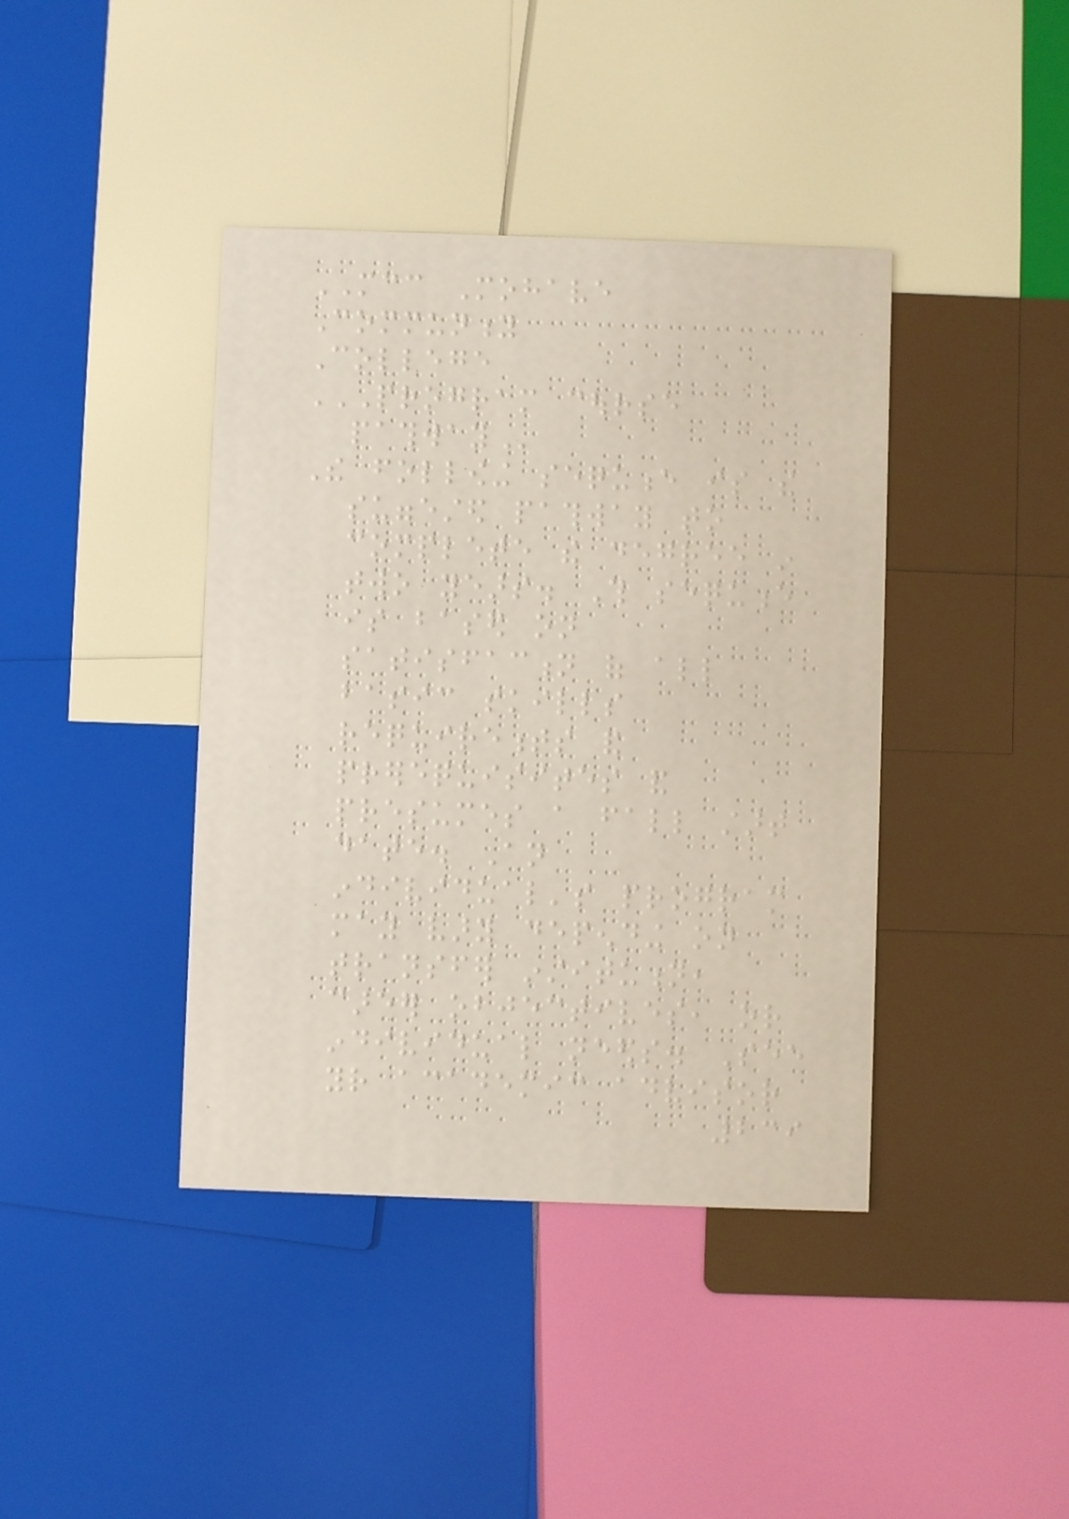MCC Mohave
Community
College
PROGRAM COURSE
PATHWAY
The following sequence is the
suggested pathway to
complete the degree in
two years. This sequence
is based on
satisfaction of all
basic skills
requirements and
prerequisites and
presumes a fall start
date. An
individual's program
may vary depending on
transfer institution,
career objectives, or
individual needs. See
your academic advisor
239
